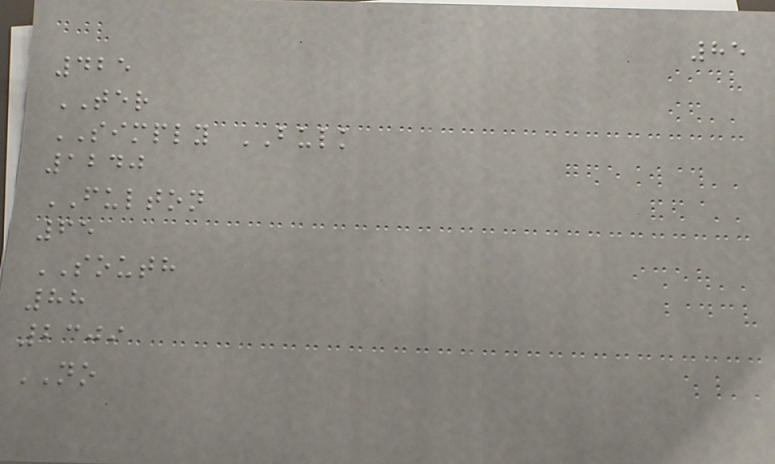85
425
TER
SIMPLY BULK
1240
FULTON
65
SOUTH
88
2309
NO
